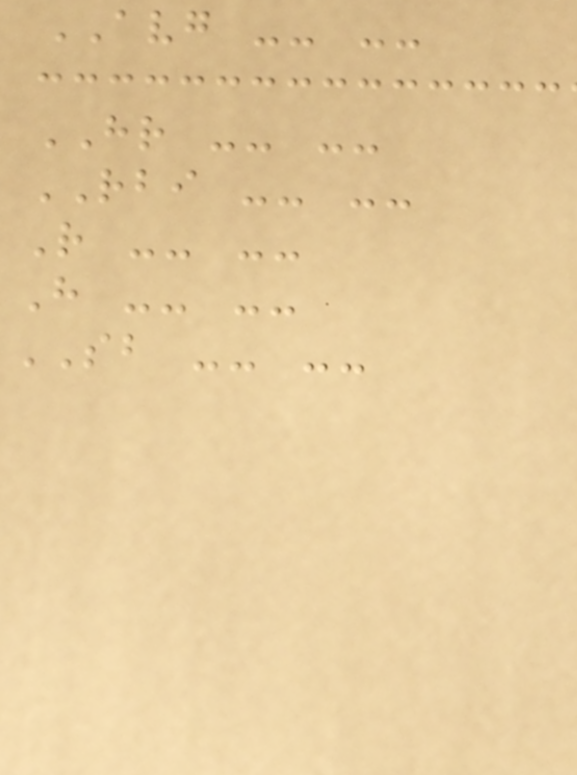AVG -- --
HR -- --
RBI -- --
R -- --
H -- --
SB -- --
